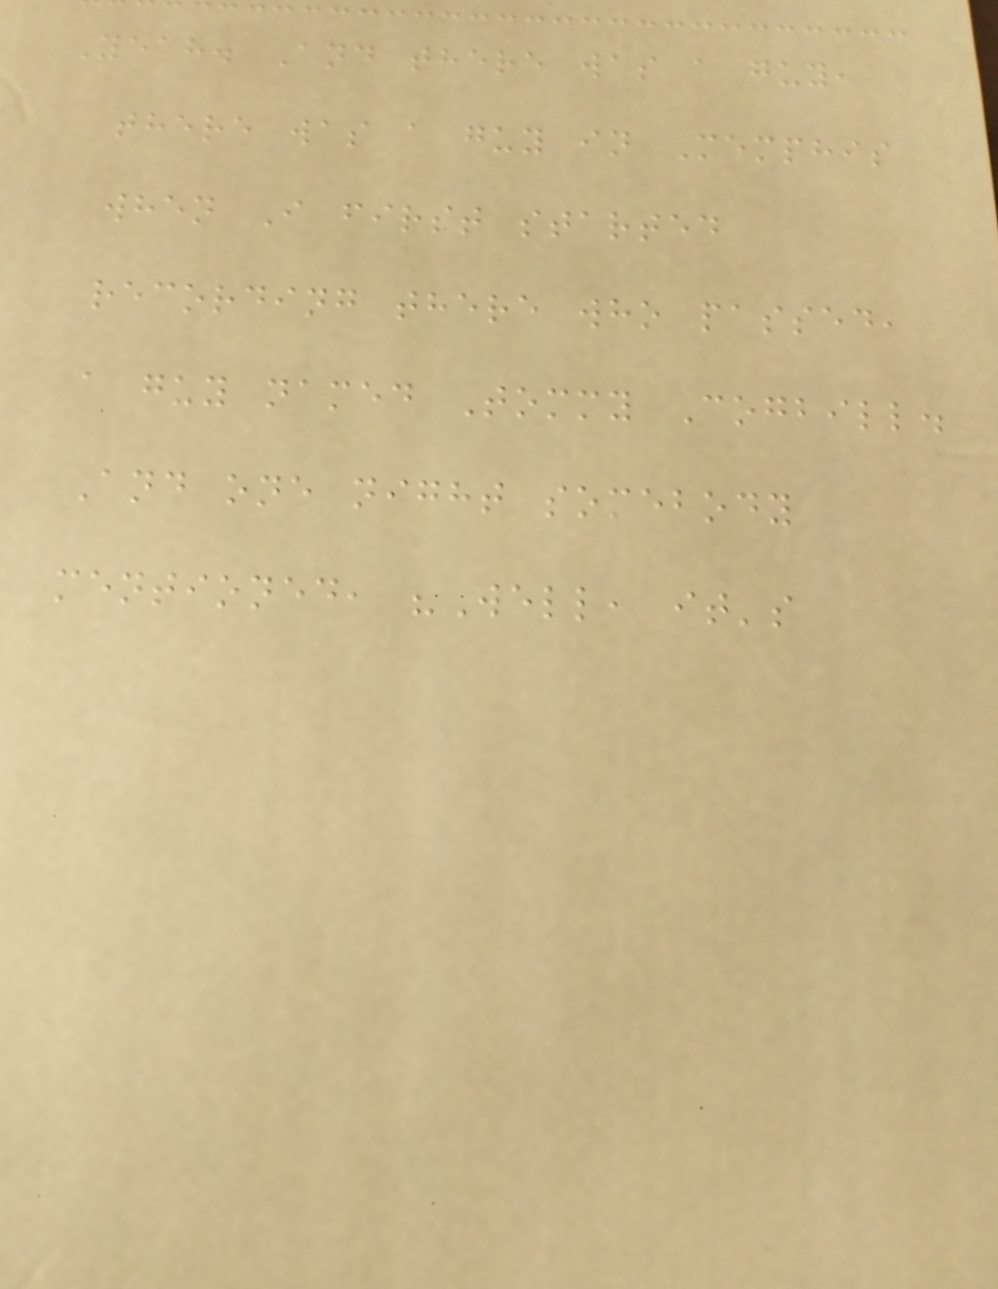Yeah. And there was a guy,
there was a guy in Memphis
when I first started
recording there who passed,
a guy named Tommy Cogbill.
And one night somebody
mentioned, "Well, it's
